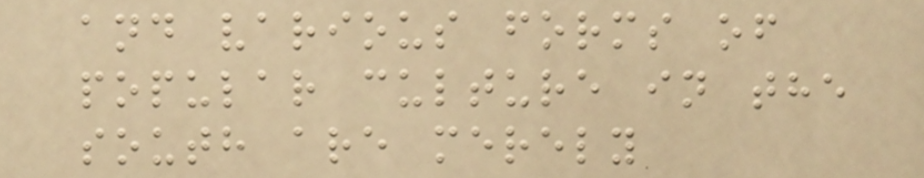and various forms of
popular culture in the
south are merely
